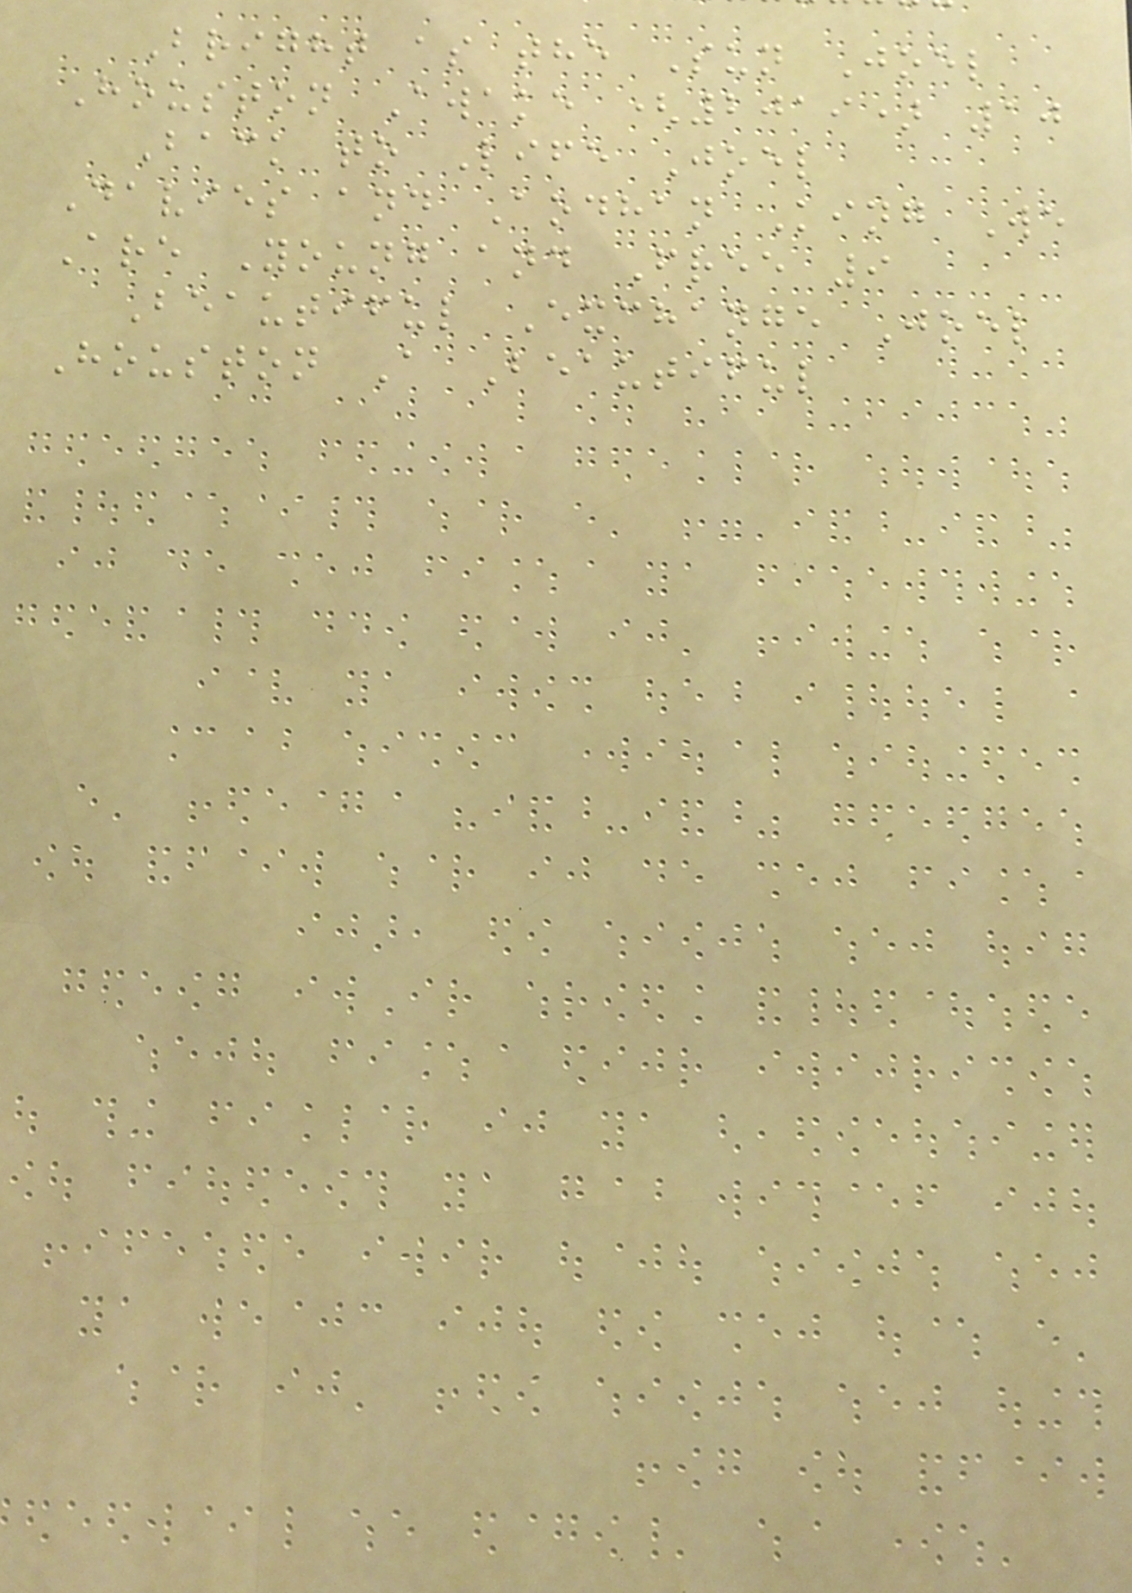Bright as the Sun Joel
Houston Awake (2019) 10
Back to Life Joel
Davies and Aodhan King We
Are Young and Free 9
Beautiful Exchange Joel
Houston A Beautiful
